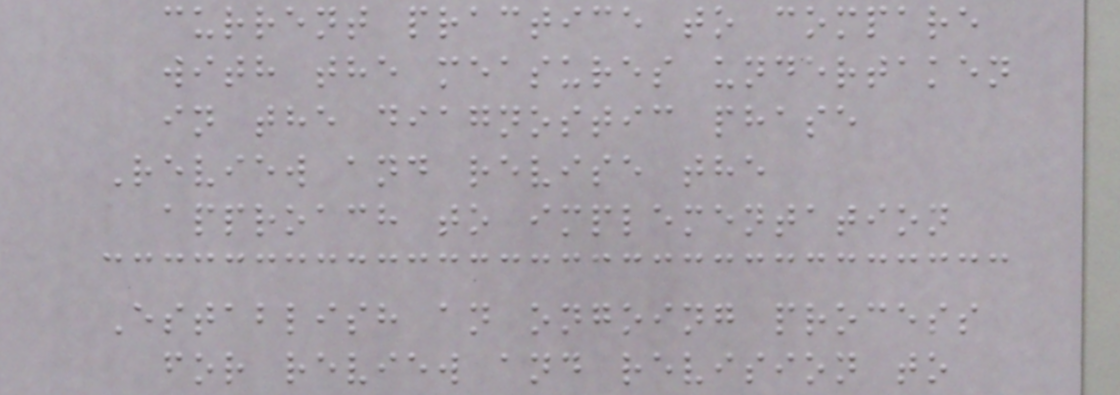current practice to compare
with the measures undertaken
in the diagnostic phase
Review and revise the
approach to implementation
Establish an ongoing process
for review and revision to
